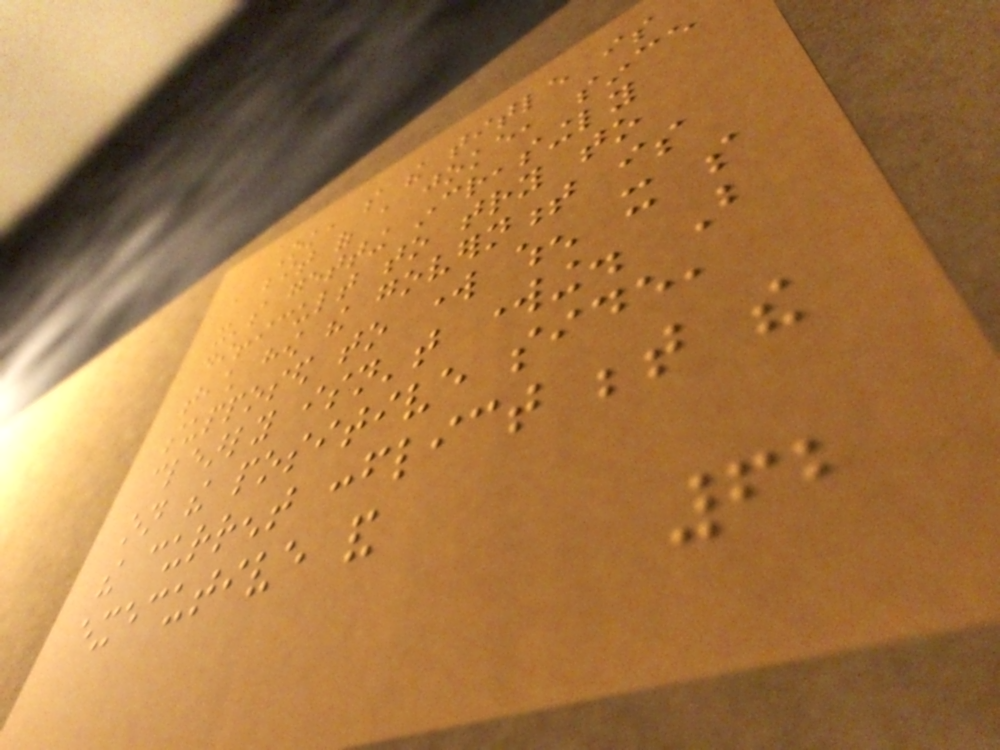Ok, so the title is
a bit of a joke, since
it's getting increasingly
difficult to try to
teach how the government is
supposed to work when it so
clearly isn't working. But
on the positive side,
the current conflict between the
executive and
62
